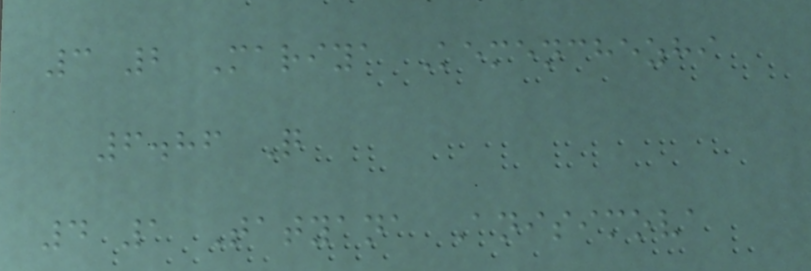3 2 Mariya Kemenchezhi
6.86 Q
4 1 Tatyana Anisimova
